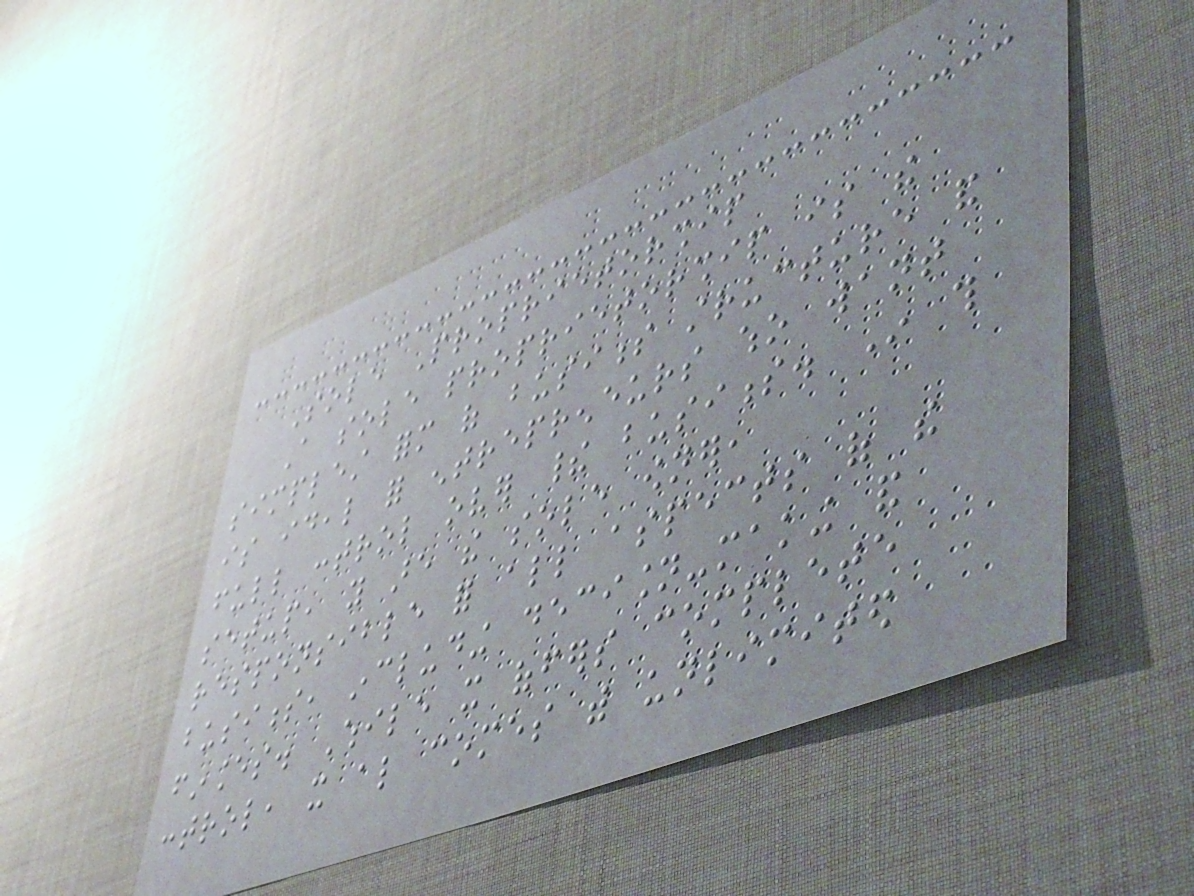Sole Proprietorship
A sole proprietorship is the
simplest form of business structure and
is ideal for entrepreneurs who want
full control over their business. In this
setup, you are the sole owner,
responsible for all aspects of the
business, including decision-making and
finances. While it offers complete
control, it also comes with unlimited
